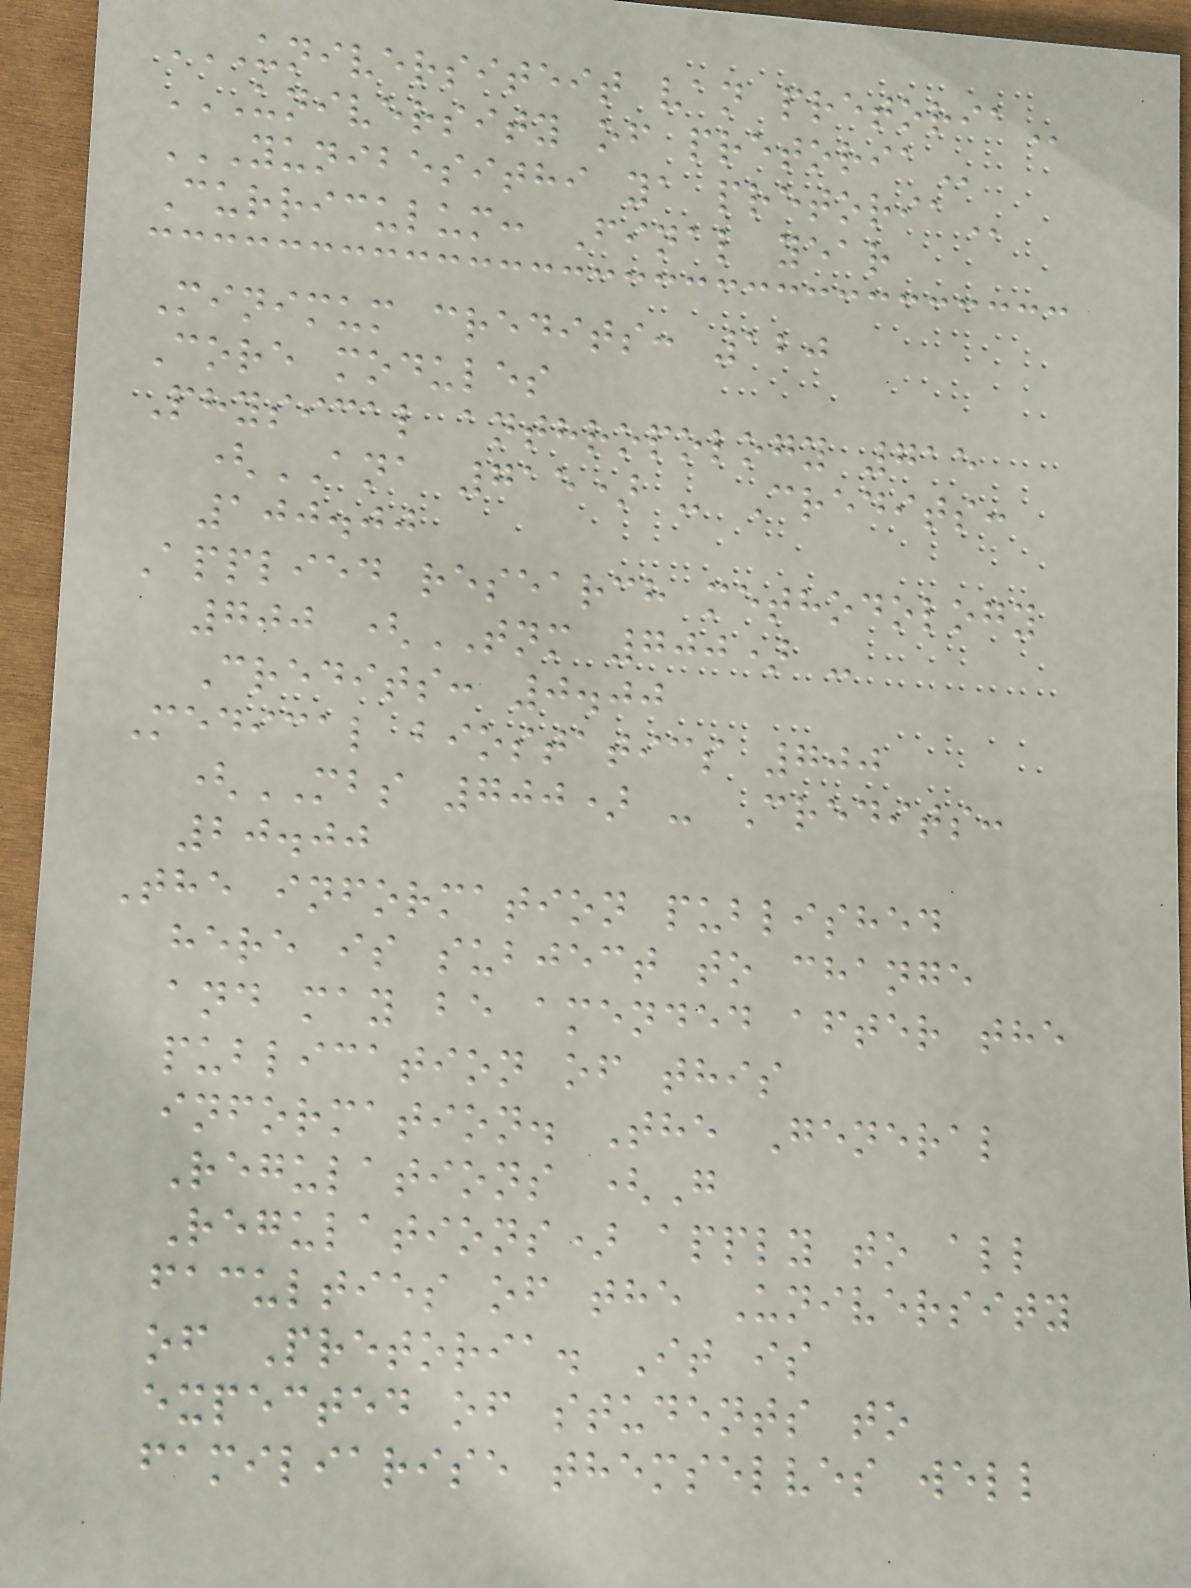UNIVERSITEIT VAN PRETORIA
UNIVERSITY OF PRETORIA
YUNIBESITHI YA PRETORIA
Curriculum: Final year
Minimum credits: 120
Core modules
Physical anthropology 715
(ANA 715) - Credits:
100.00
Applied research methodology
700 (TNM 700) -
Credits: 0.00
Medical biostatics 700
(MBS 700) - Credits:
20.00
The information published
here is subject to change
and may be amended after the
publication of this
information. The General
Regulations (G
Regulations) apply to all
faculties of the University
of Pretoria. It is
expected of students to
familiarise themselves well
